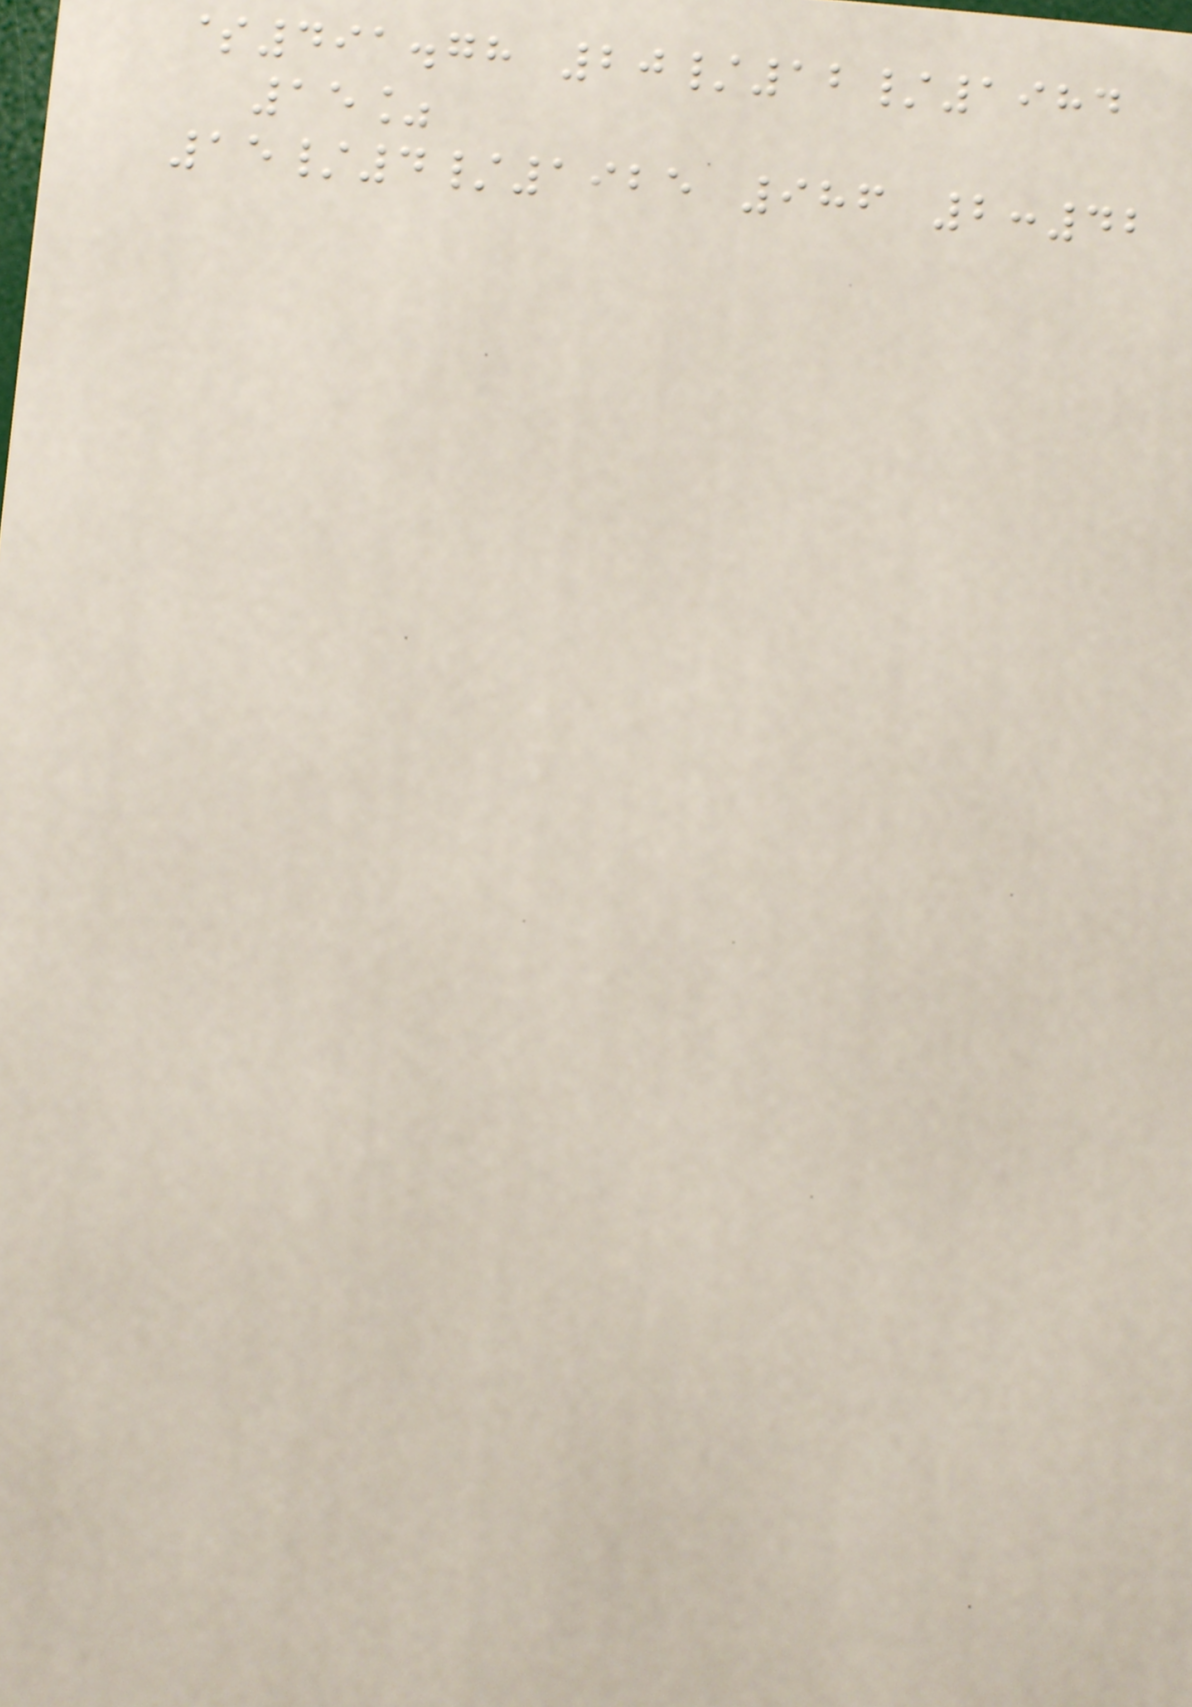$491.78 20/12/1984
15%
15/4/1925 986 2:42
